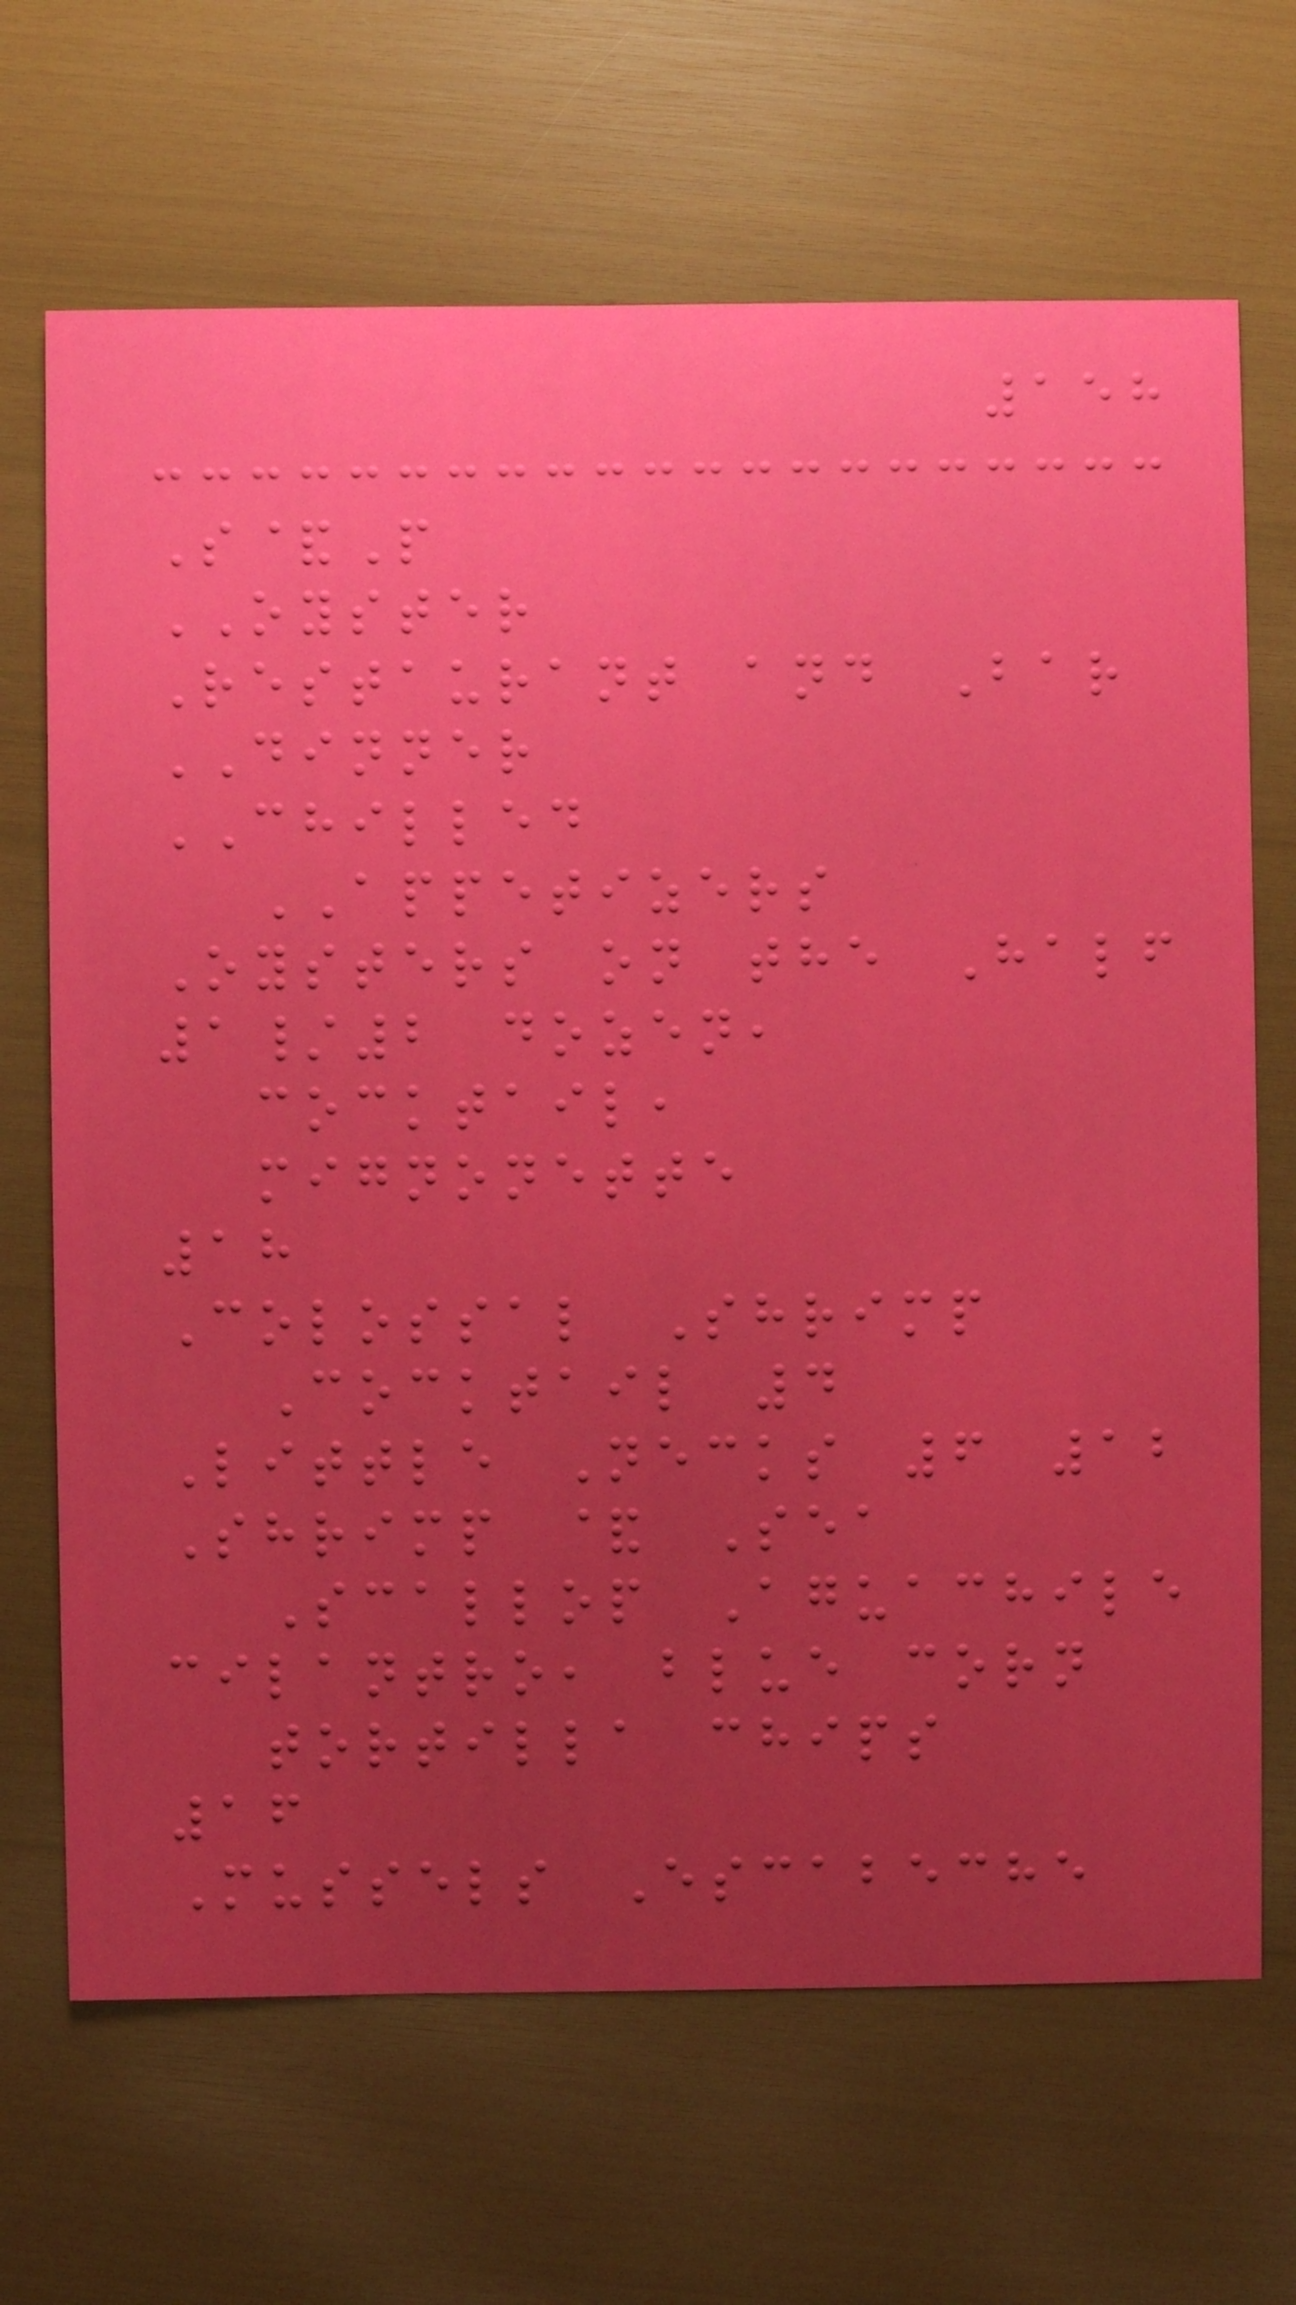158
S&P
OYSTER
Restaurant and Bar
DINNER
CHILLED
APPETIZERS
Oysters on the Half
1/2 dozen,
cocktail,
mignonette
18
Colossal Shrimp
Cocktail 4
Little Necks 6 12
Shrimp & Sea
Scallop Aguachile
cilantro, blue corn
tortilla chips
16
Mussels Escabeche
